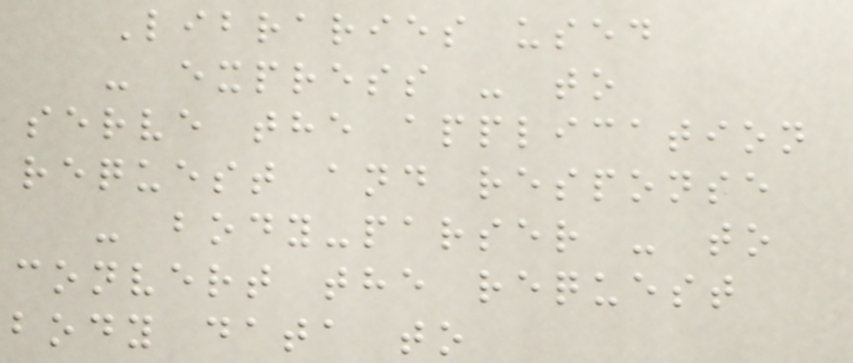Libraries used
- express - to
serve the application
request and response
- body-parser - to
convert the request
body data to
